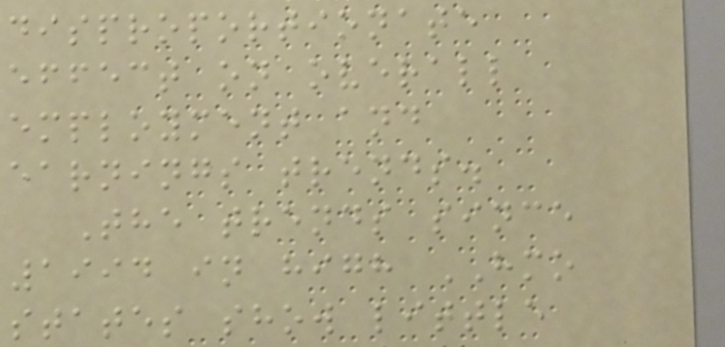disproportionate
effect on overall
employment and
earnings trends.
The trends since
1994 in high HMO
states show little
